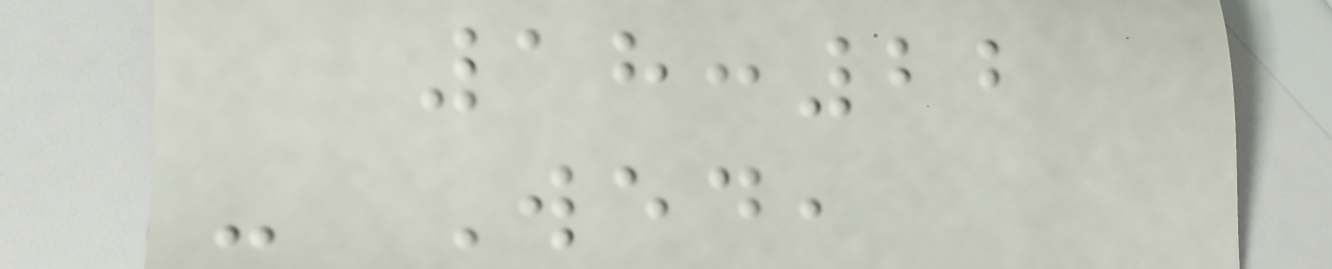18:22
- Wed,
